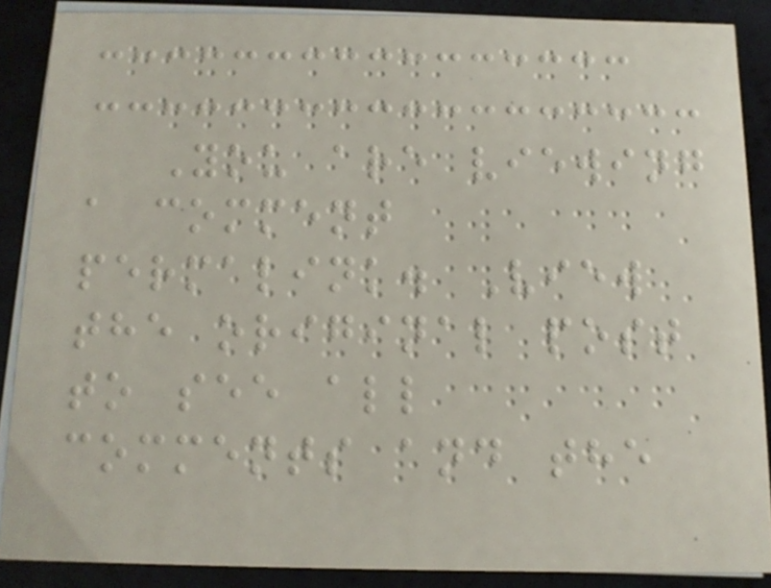You are viewing
a comment
permalink. View
the original post
to see all
comments and the
